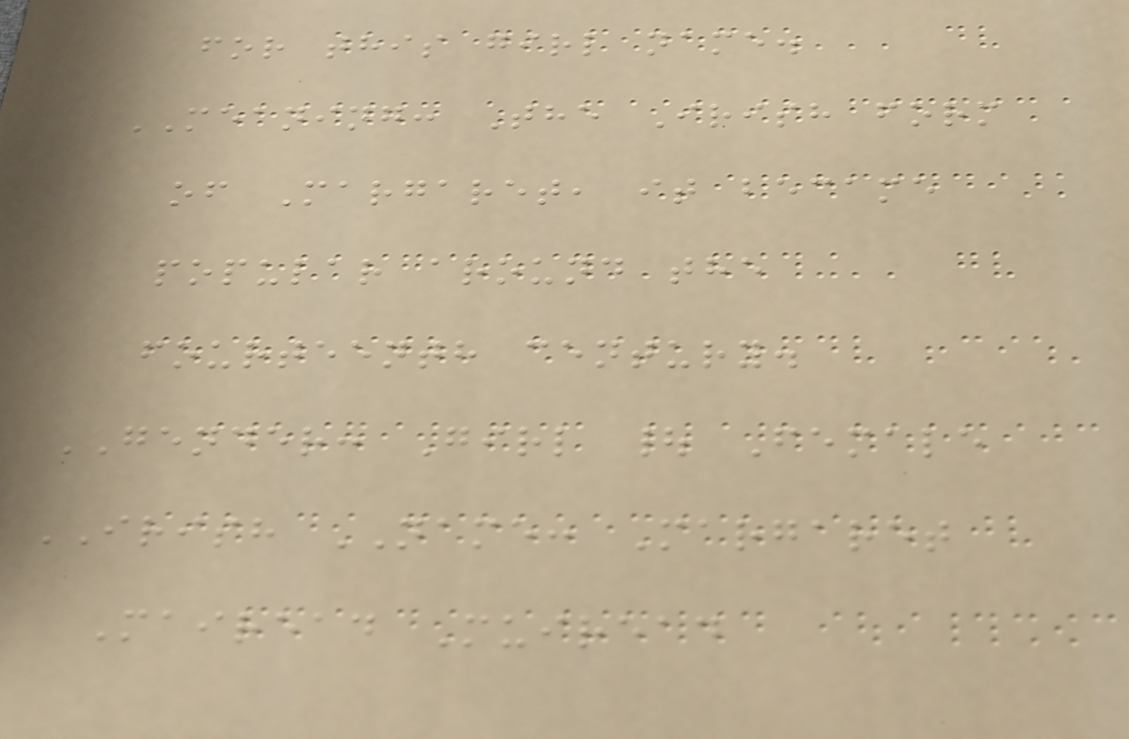for this girl name.
MEANING: The Irish form
of Margaret, it became
popular around the
fourteenth century.
GENDER: Girl | Female
IRISH NAME: Margaret
Mairead Muiread
